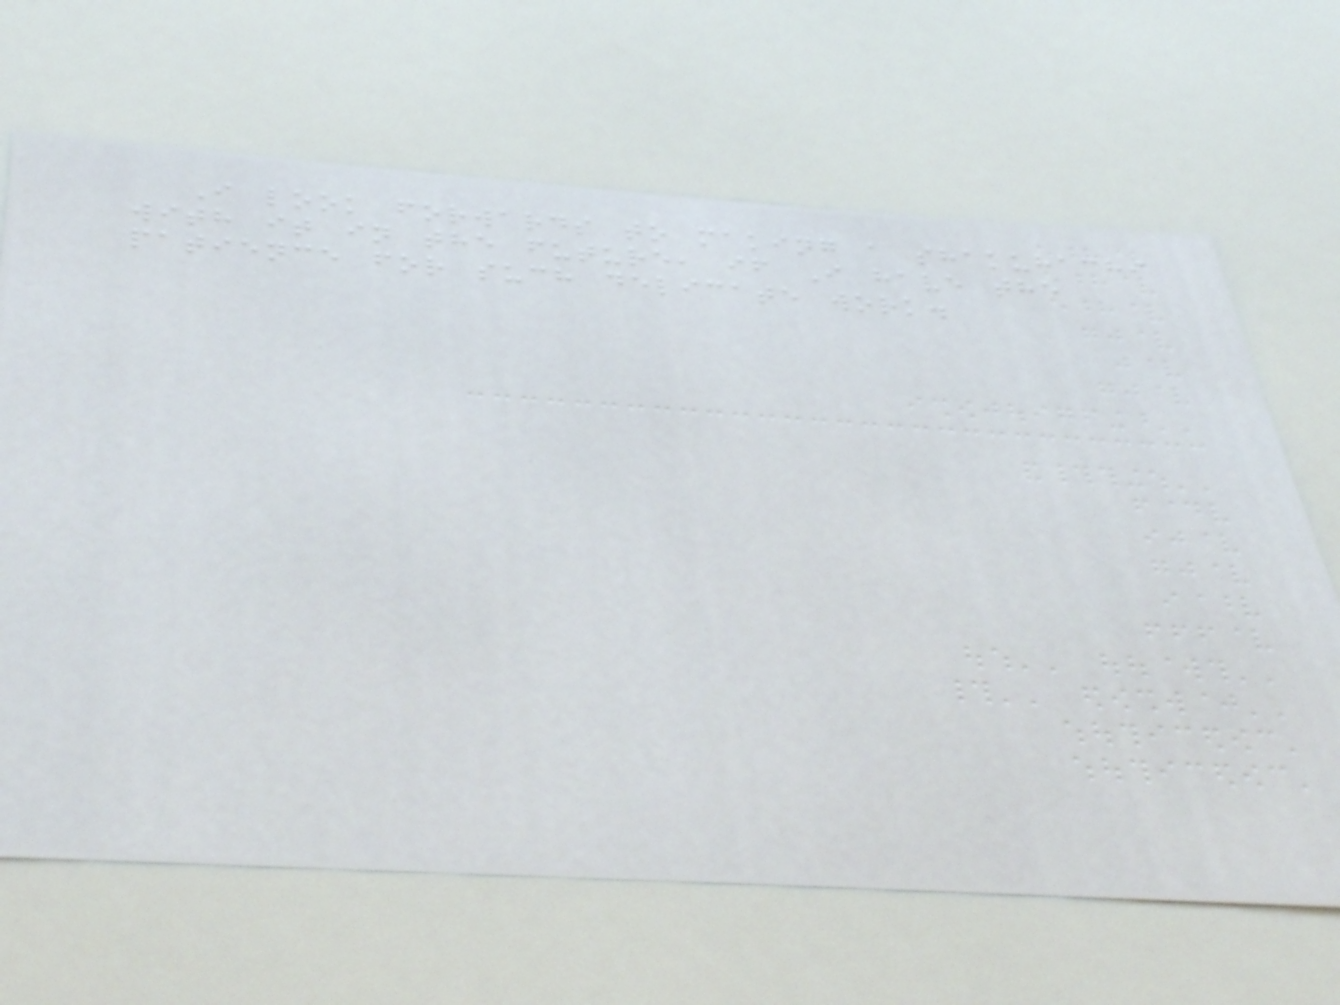I look forwards to making a shakuhachi
with it in the future, if I have the
patience for such delicate work.
